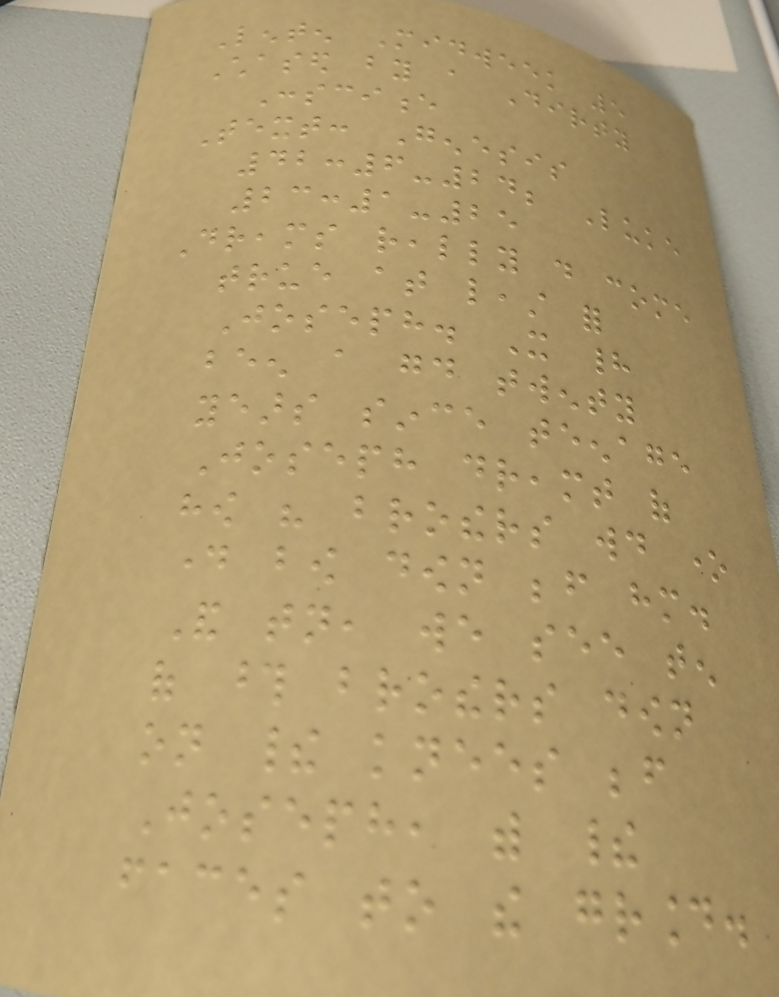Lenten Midweek 5
Chased by a Dirty
Conscience
Text: Genesis
42:6-24; Luke
23:1-25
Dreams really do come
true at least for
Joseph. It had
been a good twenty
years since teenage
Joseph dreamt of
how his brothers would one
day bow down before him.
And tonight, we see ten
of those brothers down
on their knees before
Joseph, with their
faces to the ground.
